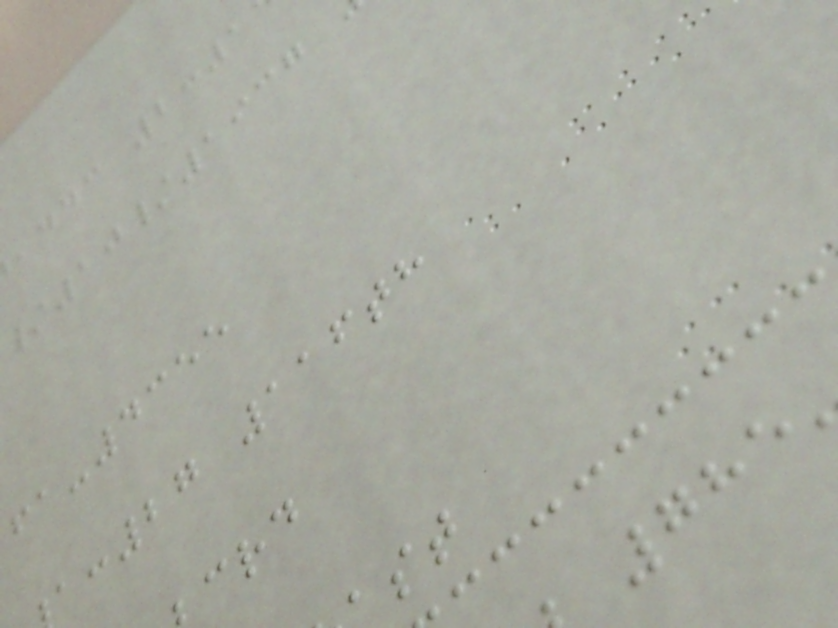,ddc 2:1
/10/1937
-4355
:27 116th
